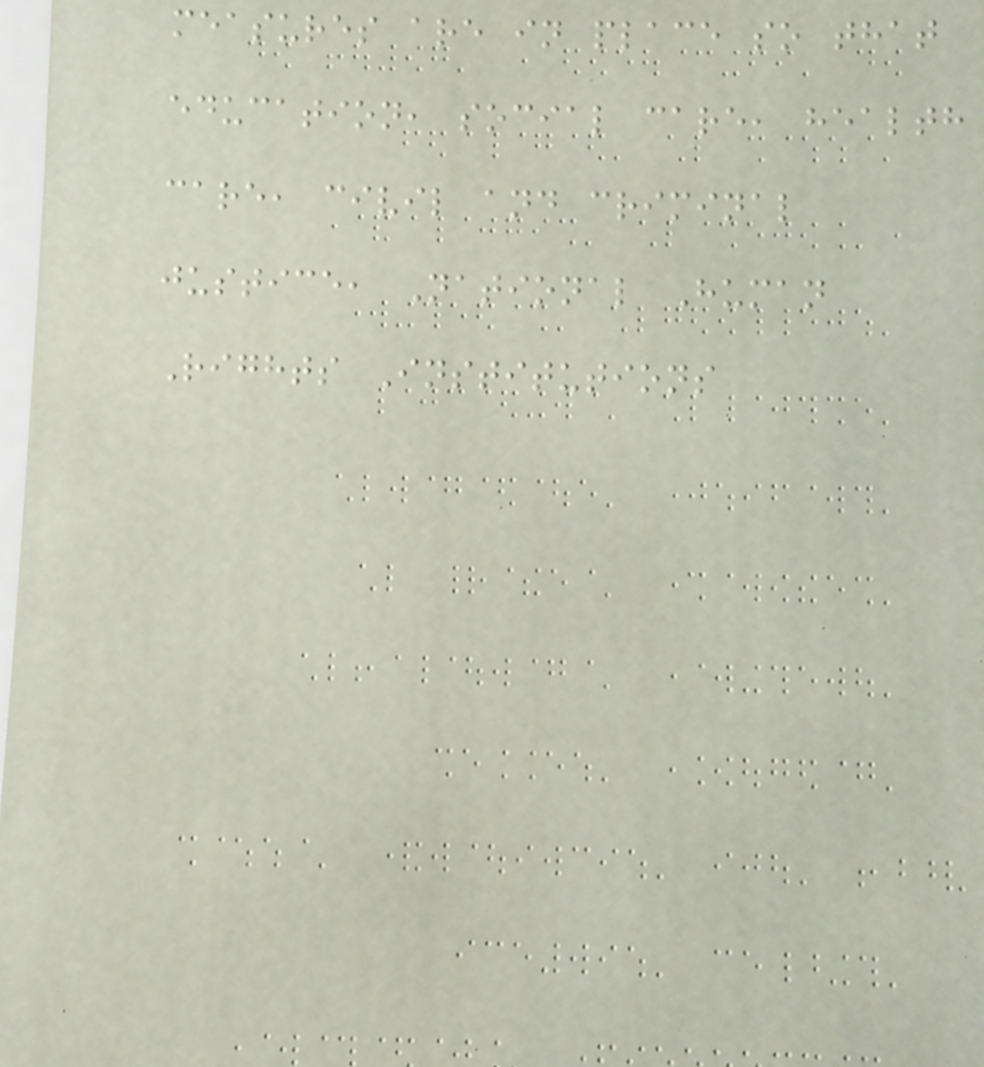measures are in place so that
education, social care, health
care, civil and criminal
justice, National Human
Rights Institutions
